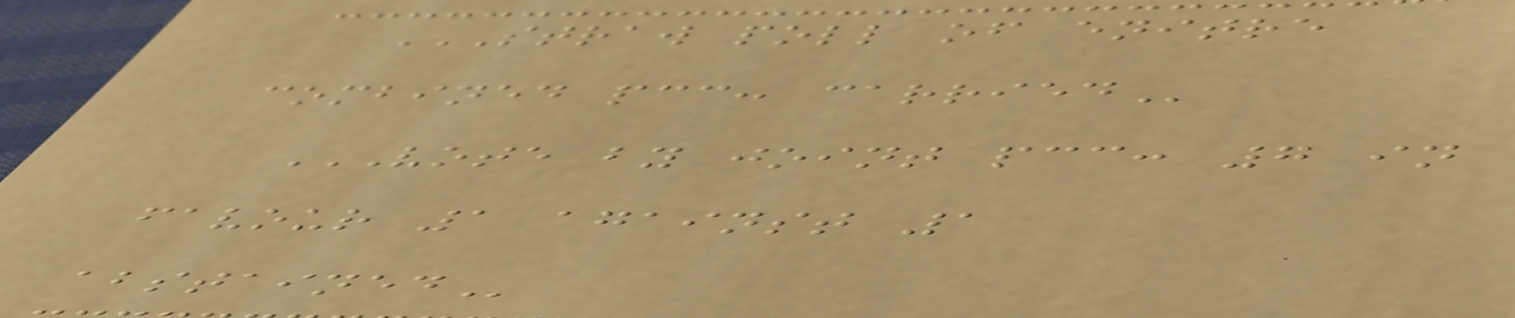STRAW POLL OF ENITRE
COMBINED PCC: CARRIED
VOTE BY JOINT PCC: 7 IN
FAVOUR 1 AGAINST 1
ABSTAINED
